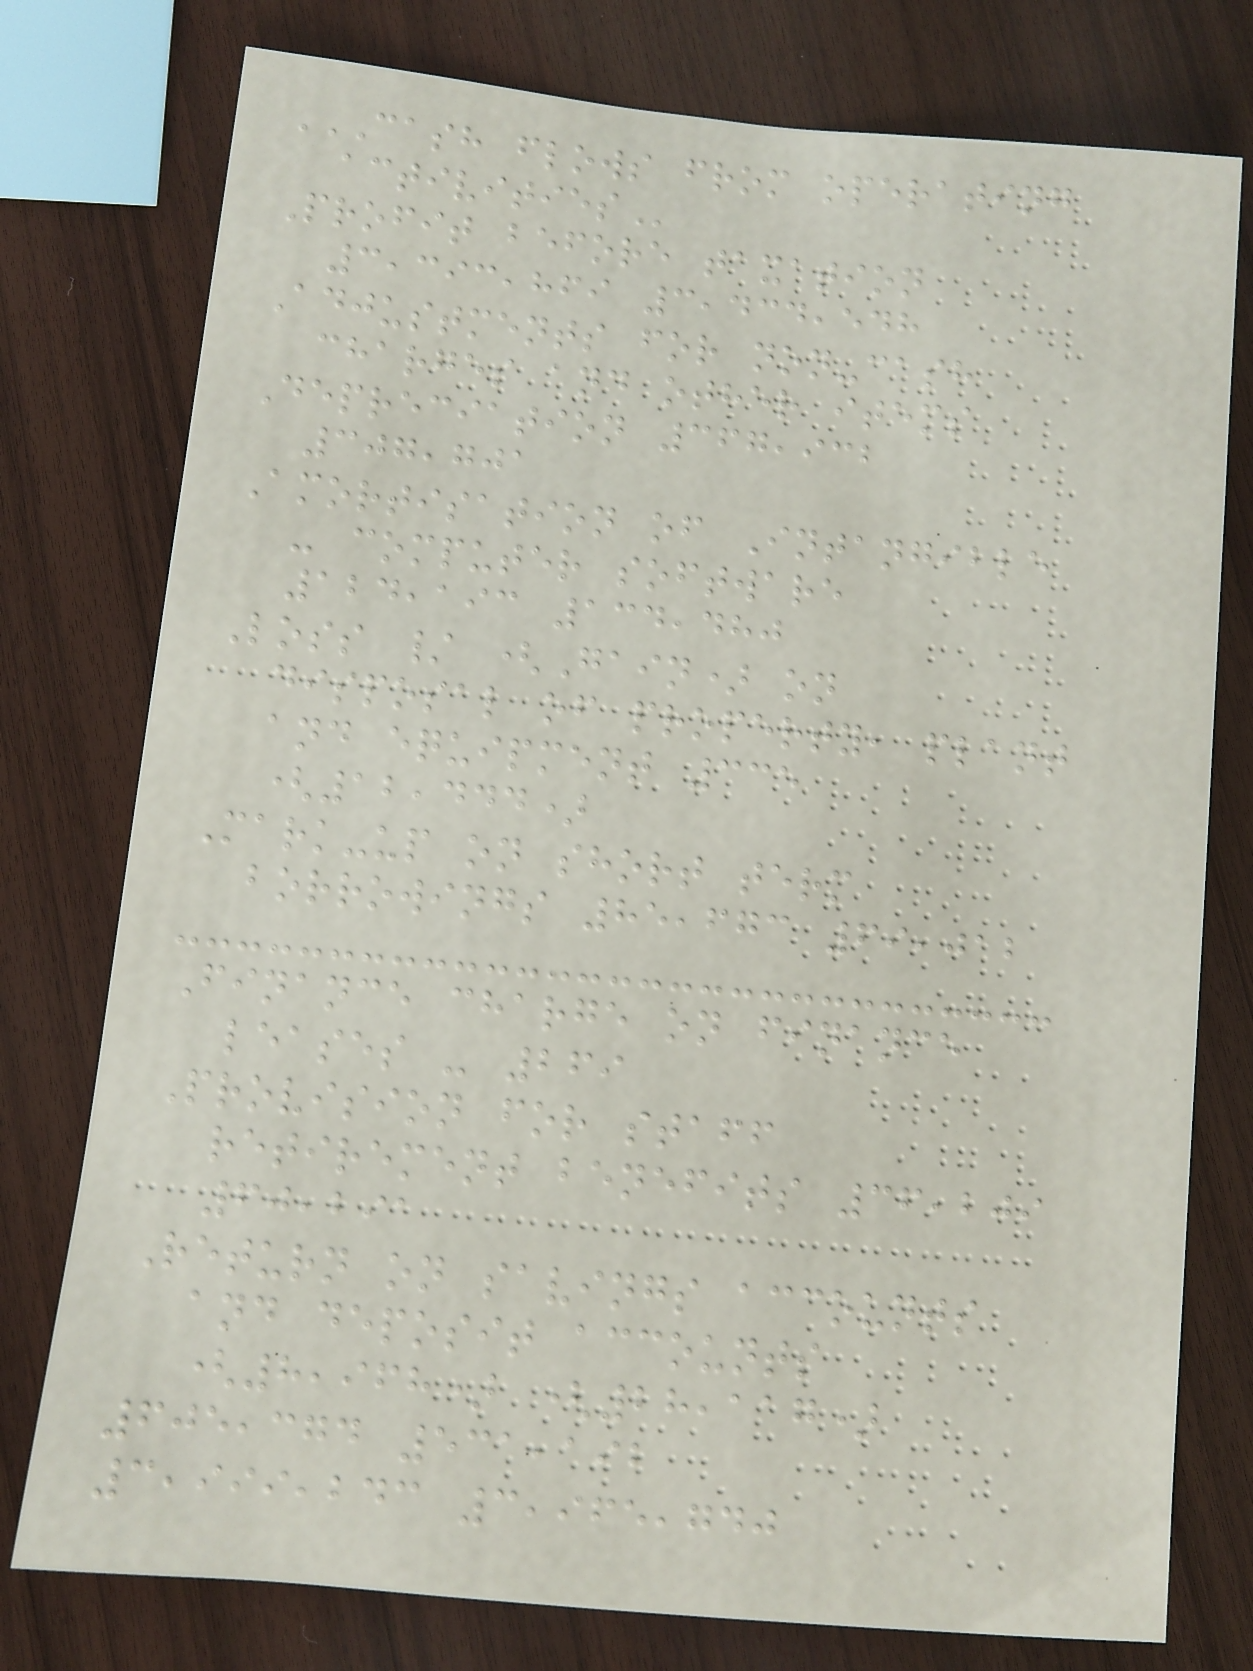CASH FLOWS FROM OPERATING
ACTIVITIES
Profit before taxation
3,393,869 3,434,548
Adjustments for non-cash
charges and other items
Depreciation 367,932
307,701
Amortisation of Intangible
- computer software
124,193 134,480
Loss / (Gain) on
disposal of property, plant
and equipment 335
(12,444)
Mark-up on short term
borrowings 85,673 69,012
Finance charge on finance
leases - 269
Provision for staff
retirement benefits 36,209
60,291
Return on savings accounts
and deposit accounts
(8,968) (28,117)
605,374 531,192
3,999,243 3,965,740
